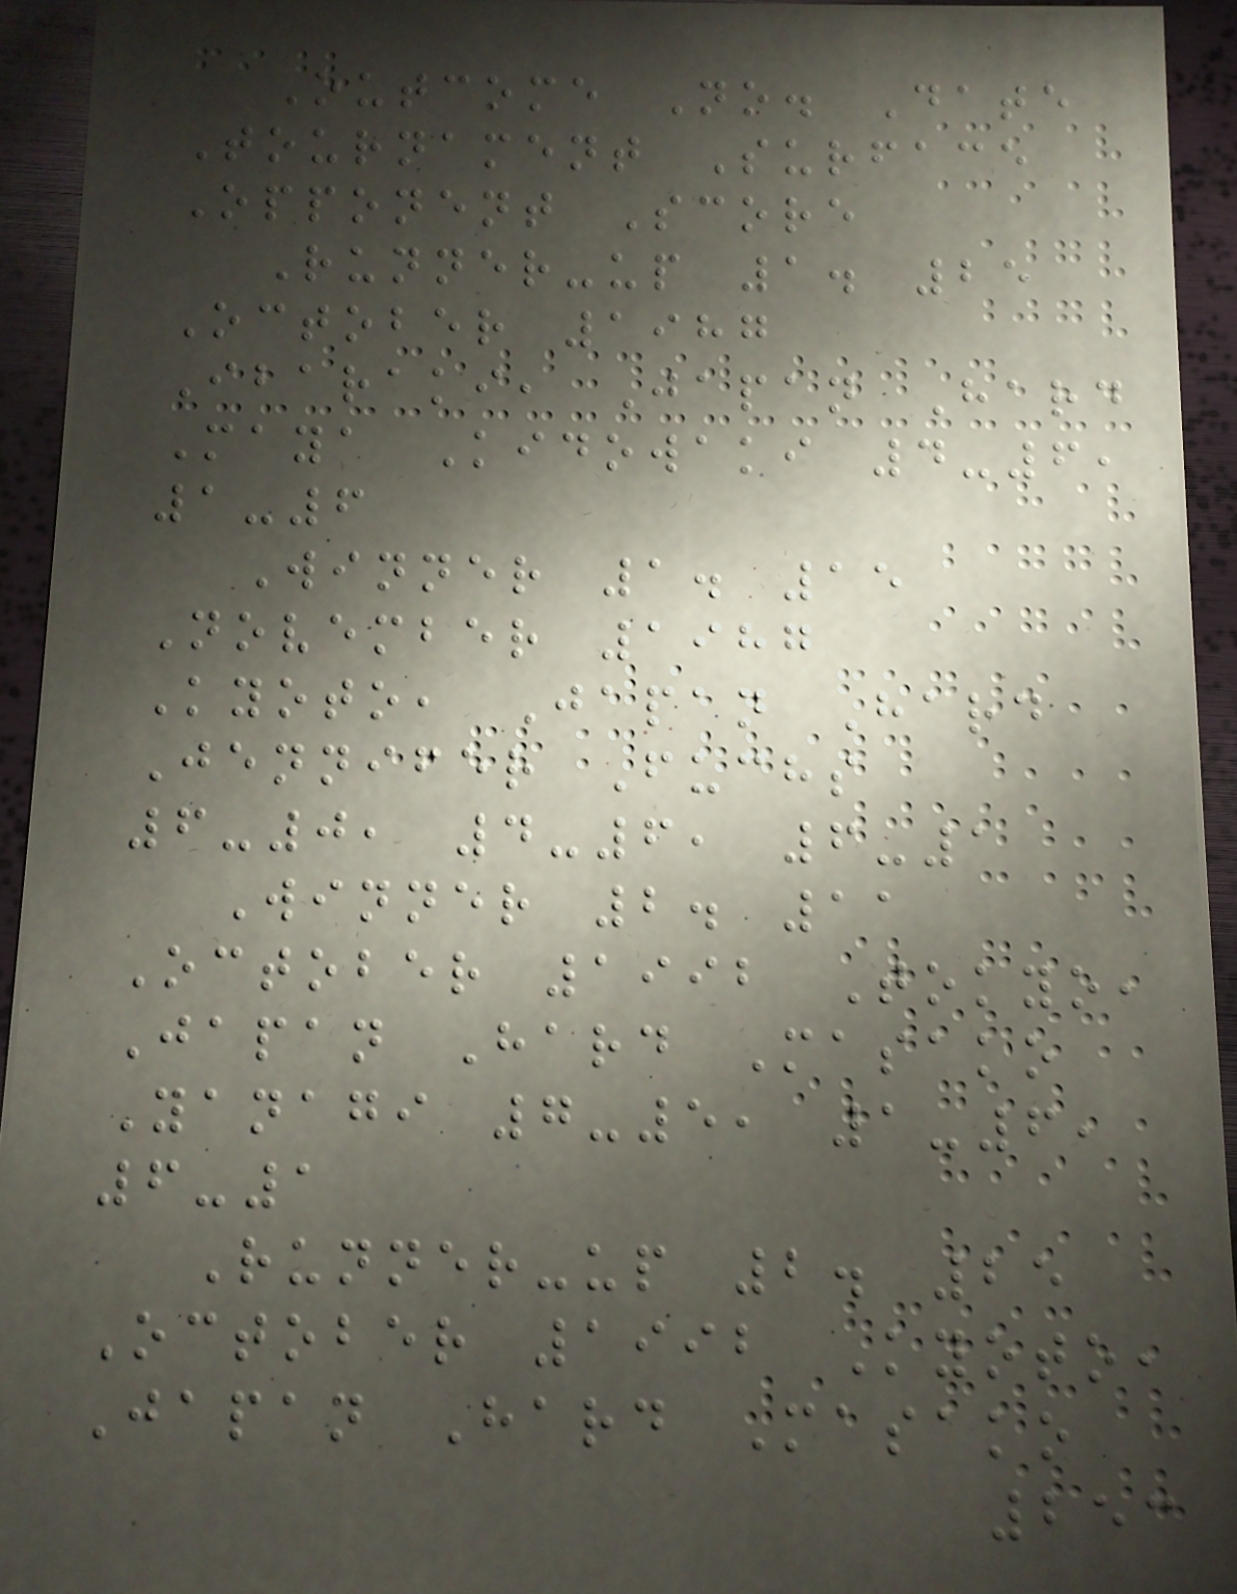Outcome No. Date
Tournament Surface
Opponent Score
Runner-up 1. 25
October 1987
Ibaraki, Japan Hard
Maya Kidowaki 4-6,
1-6
Winner 1. 15
November 1987
Kyoto, Japan Hard
Jennifer Fuchs
6-0, 4-6, 6-1
Winner 2. 11
October 1992 Tokyo,
Japan Hard Masako
Yanagi 7-5, 1-6,
6-1
Runner-up 2. 25
October 1992 Kyoto,
Japan Hard Masako
253
